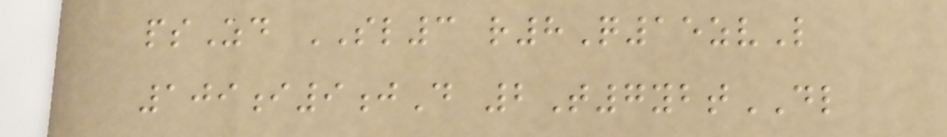psZd SL3 r8Q15zvL
109i9jD 2T7ybtDL
